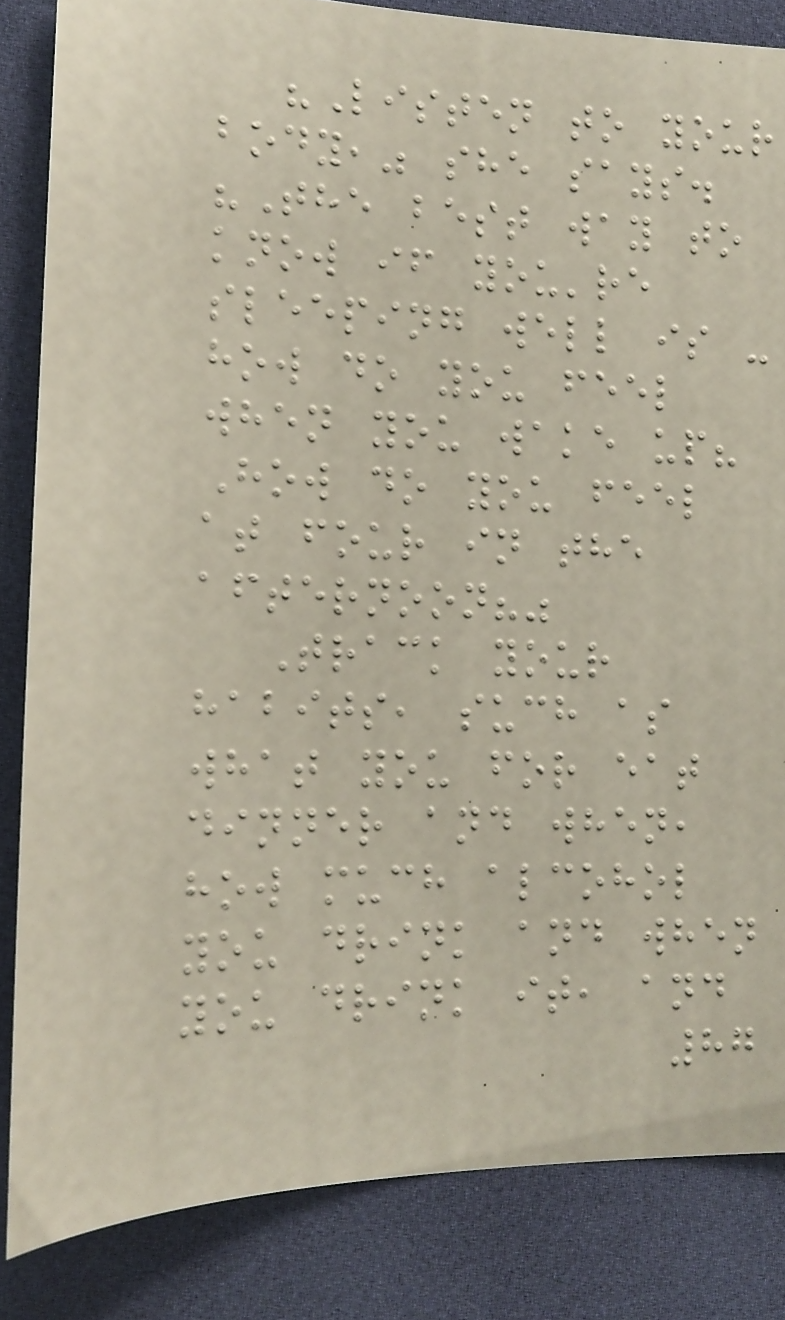"Listen to your
body," she says.
"The best way to
know if you're
sleeping well is -
how do you feel
when you wake up?
How do you feel
at four in the
afternoon?"
Track your
habits, such as
what you for eat
dinner and when,
how much alcohol
you drink and when
you drink it, and
87
